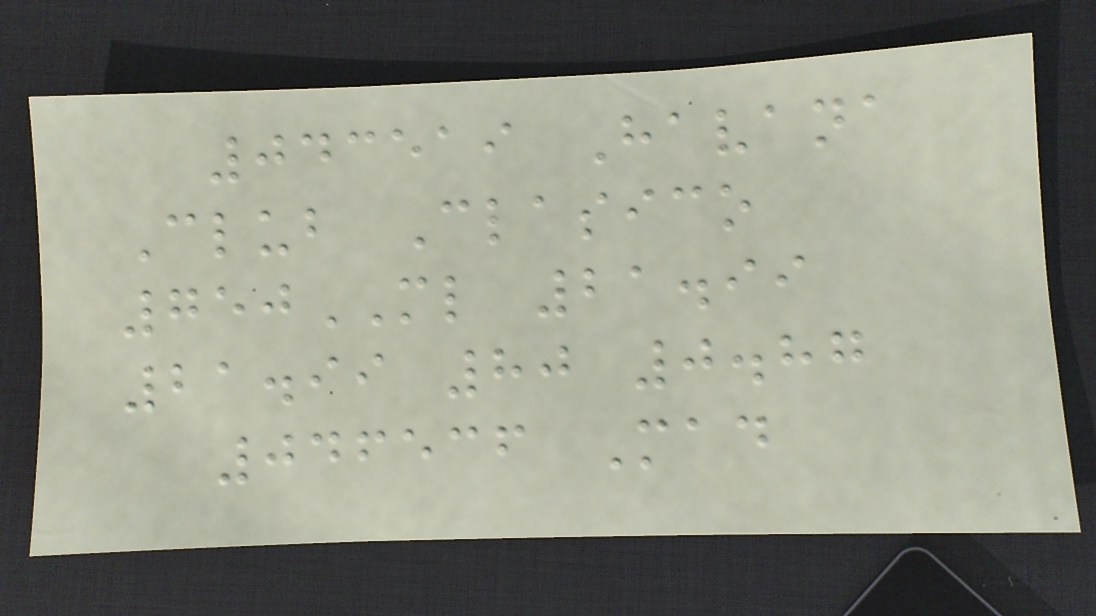043519 Havana
Club Clasico
750ML 21.99
21.99 80 0.87
046536 Mad
